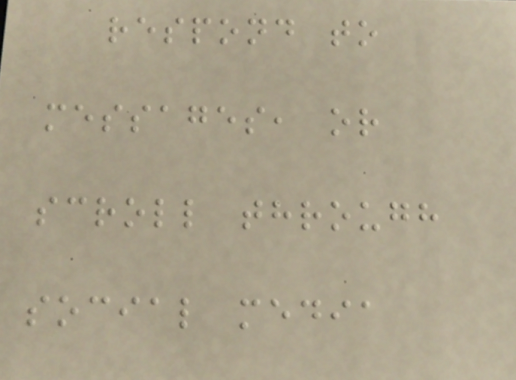respond to
messages, or
scroll through
social media
